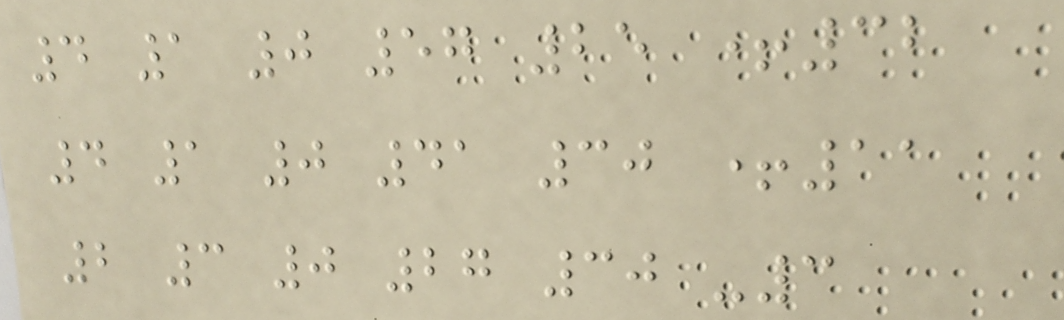4 1 0 57 25 +32
4 1 0 41 30 +11
2 3 0 27 30 -3
